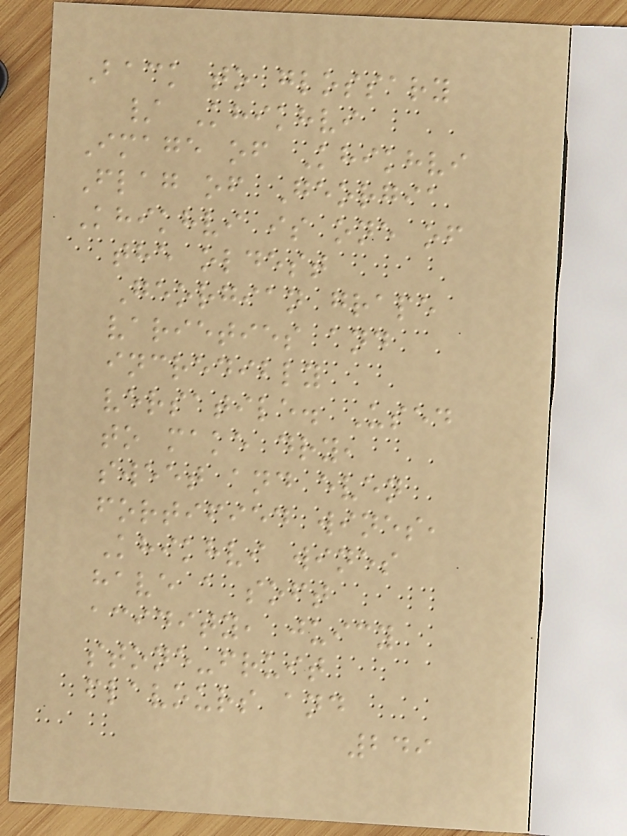Back to glossary
/ Khikhvi
Image of Khikhvi
Flag of Georgia
Khikhvi is one of
the oldest
Georgian grape
varieties and
incredibly
versatile. Used
to make dry,
sweet and even
fortified wines,
Khikhvi wines
have a soft
acidity, juicy
stone-fruit
flavours and
249
